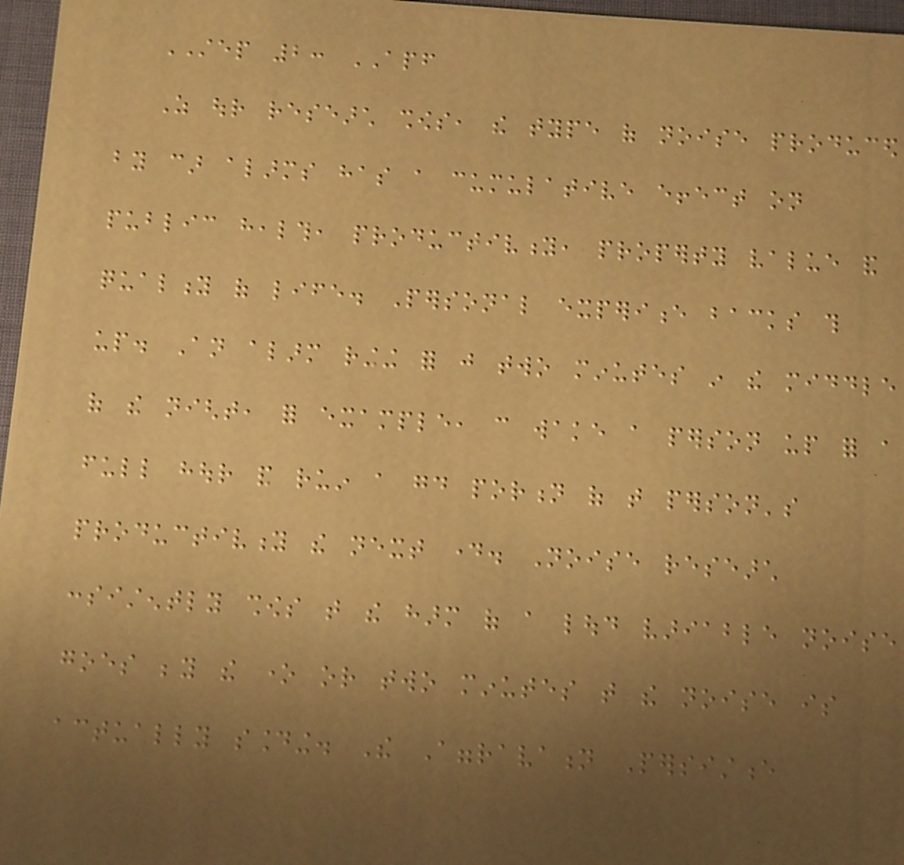STEP 2: APF
As our research shows, the type of noise produced
by car alarms has a cumulative effect on
public health, productivity, property value and
quality of life. Personal experience backs this
up. An alarm ringing for just two minutes in the middle
of the night, for example, can wake a person up for a
full hour and ruin a good portion of that person's
productivity the next day. Noise research
consistently shows that the harm of a loud variable noise
goes beyond the one or two minutes that the noise is
actually sounding. The Aggravation Persistence
